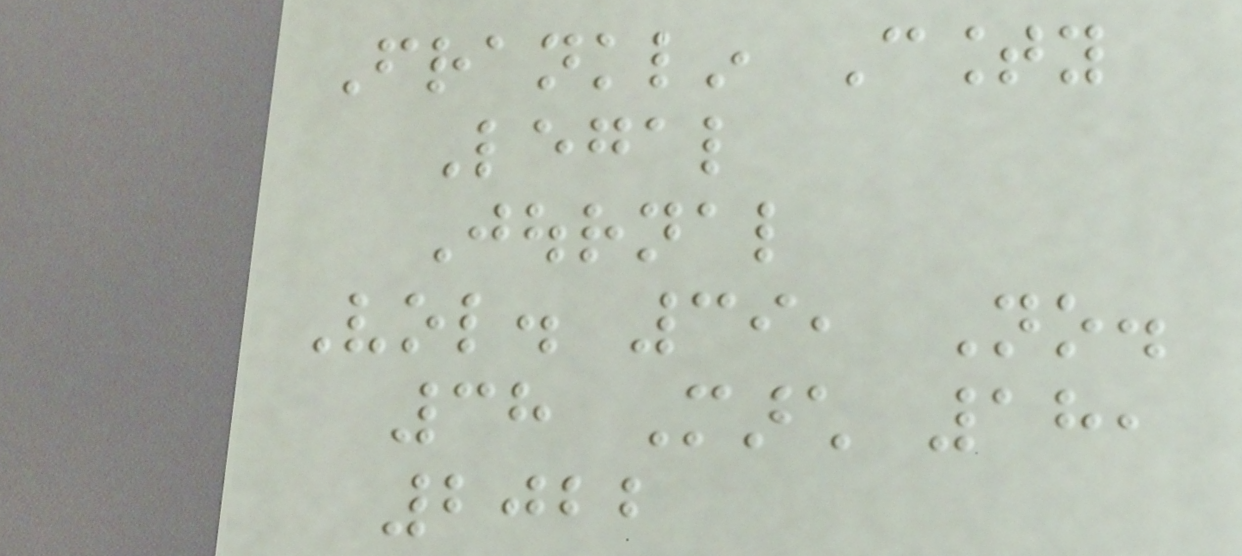Franklin County
Legal
Journal
Vol. 39, No.
38 March 18,
2022
